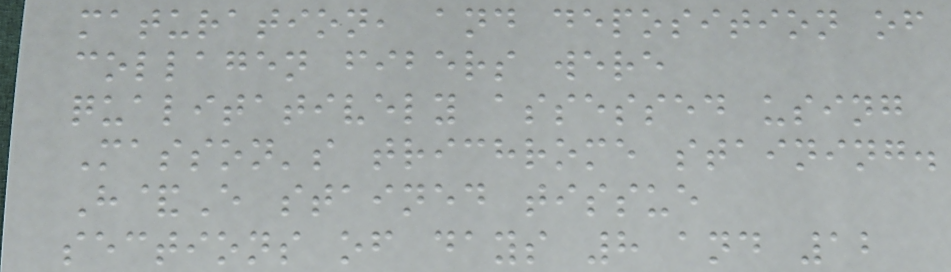maturation, and deposition of
collagen fibers were
qualitatively assessed using
Masson's trichrome staining.
H&E stained tissue
sections of days 8 and 12
